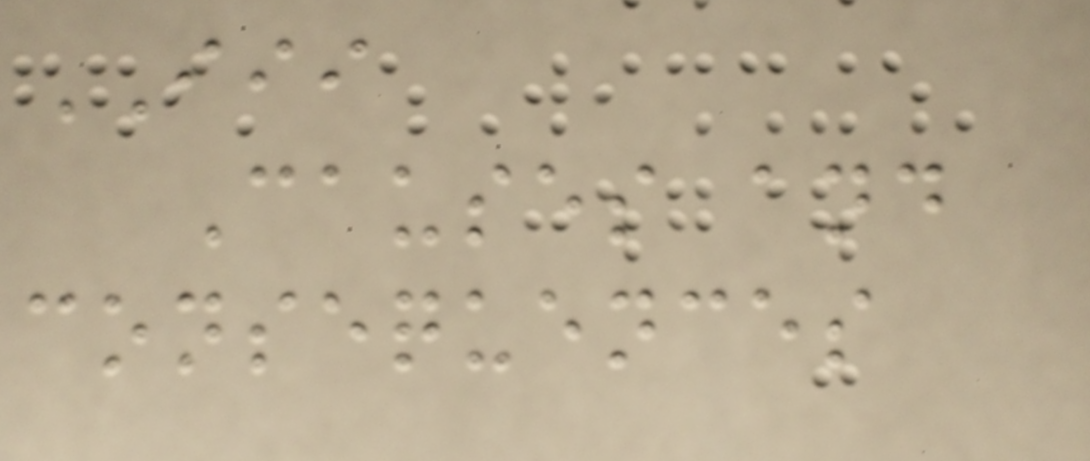III
Causes and
consequences
